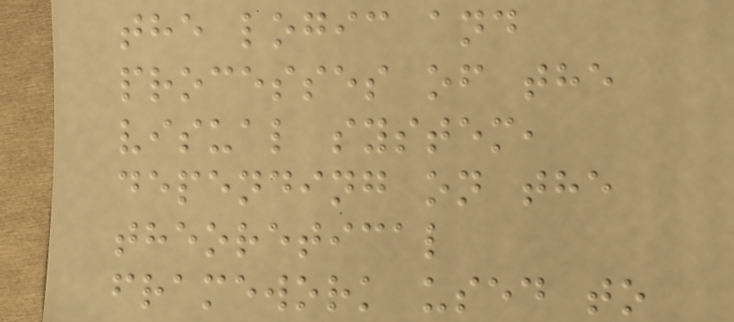the logic and
processes of the
visual system,
depending on the
theoretical
framework used to
